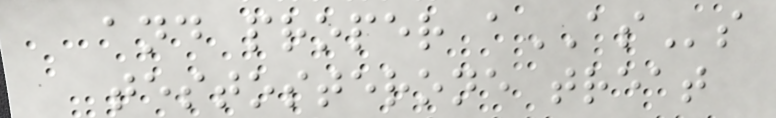and proper aASs
testosterone treat
